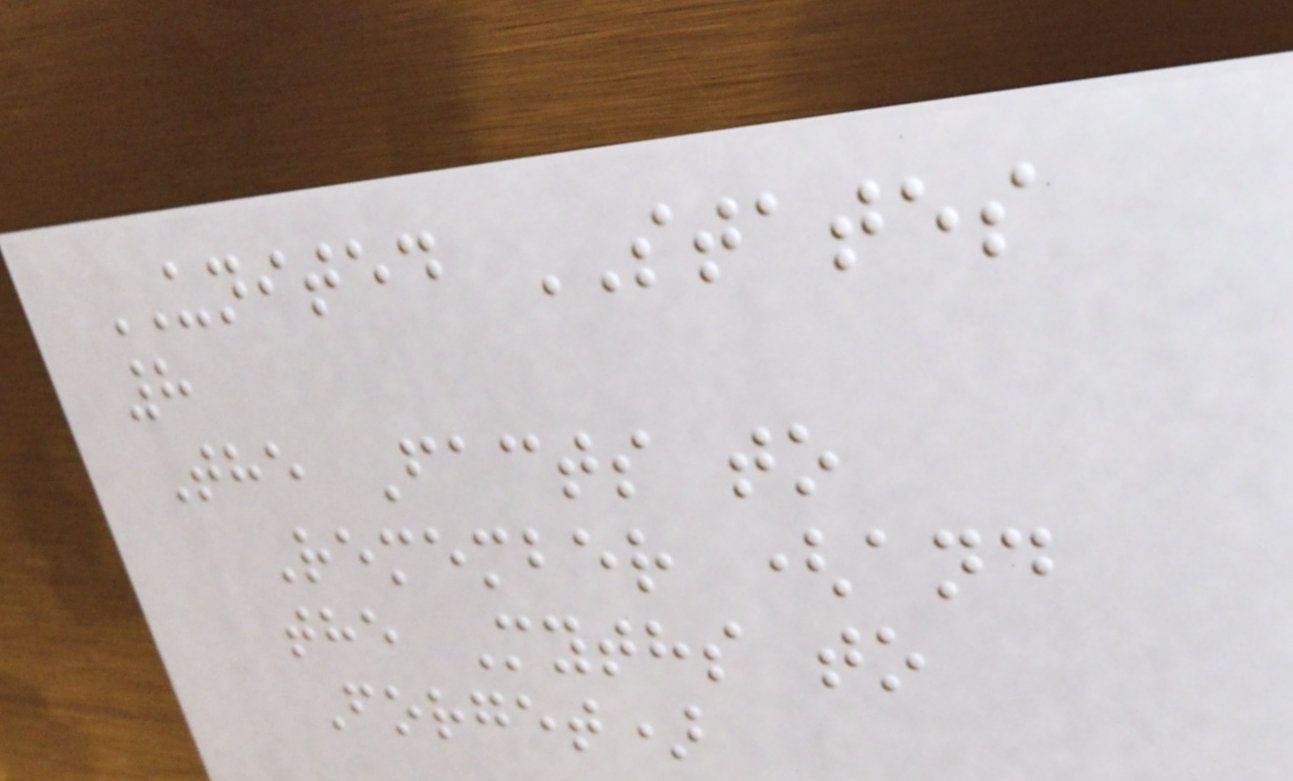UNITED STATES
8
The Facts to
Remember (and
the Myths to
Forget)
